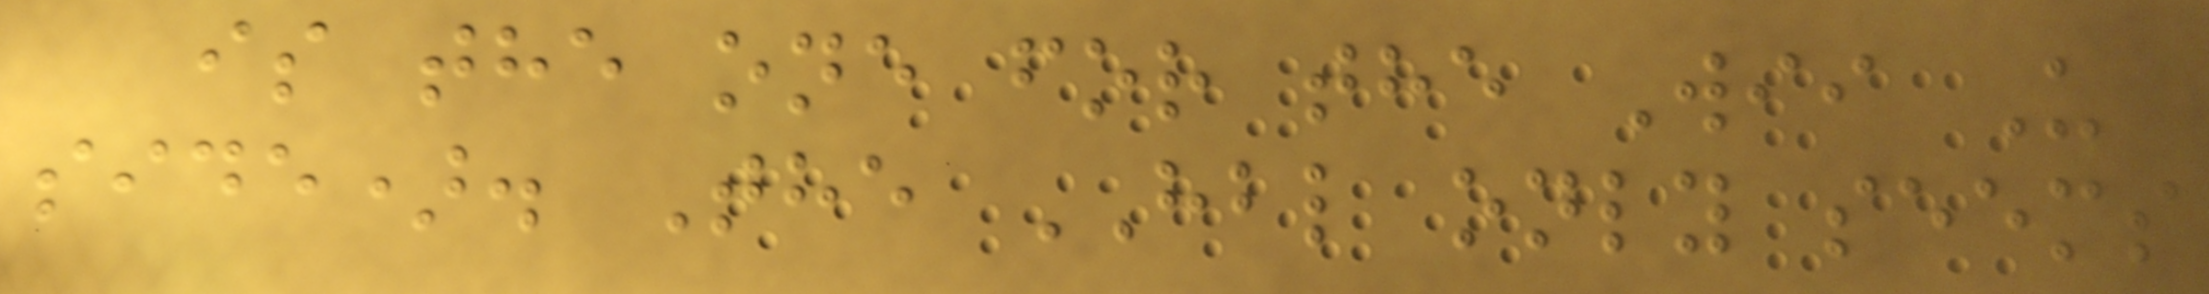is the one for the Wii U
side). The HBL only seems
